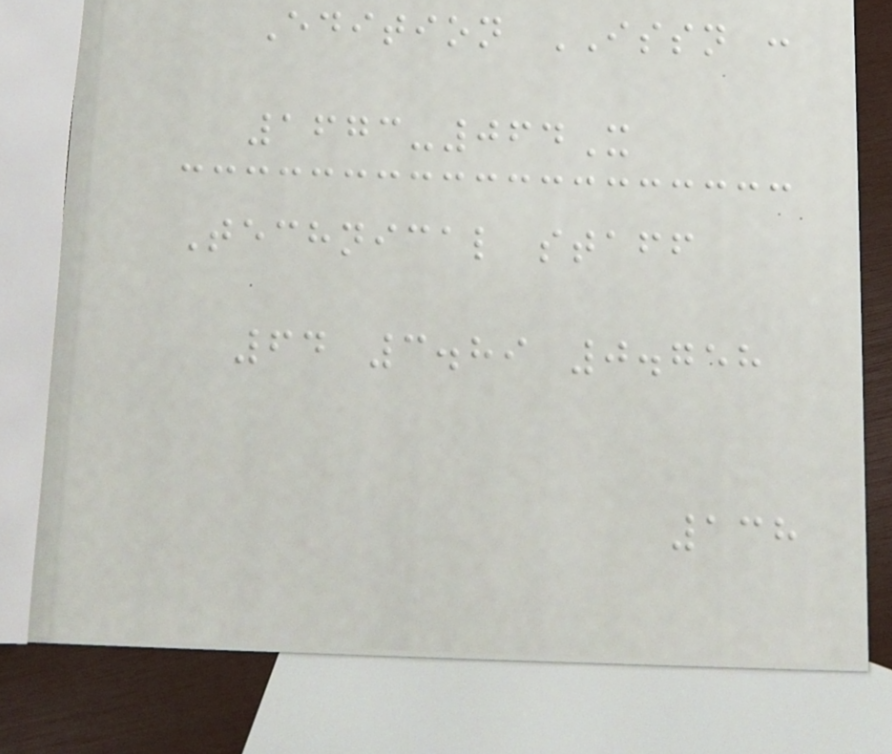Edition ISSN :
1673-064X
Technical staff
64 3.89 0.758
138
